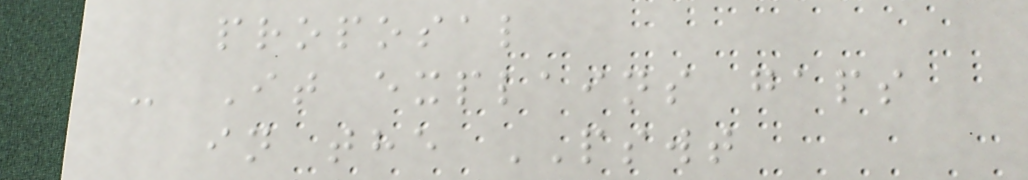proposal
- It explains gaps
in the PSWT
